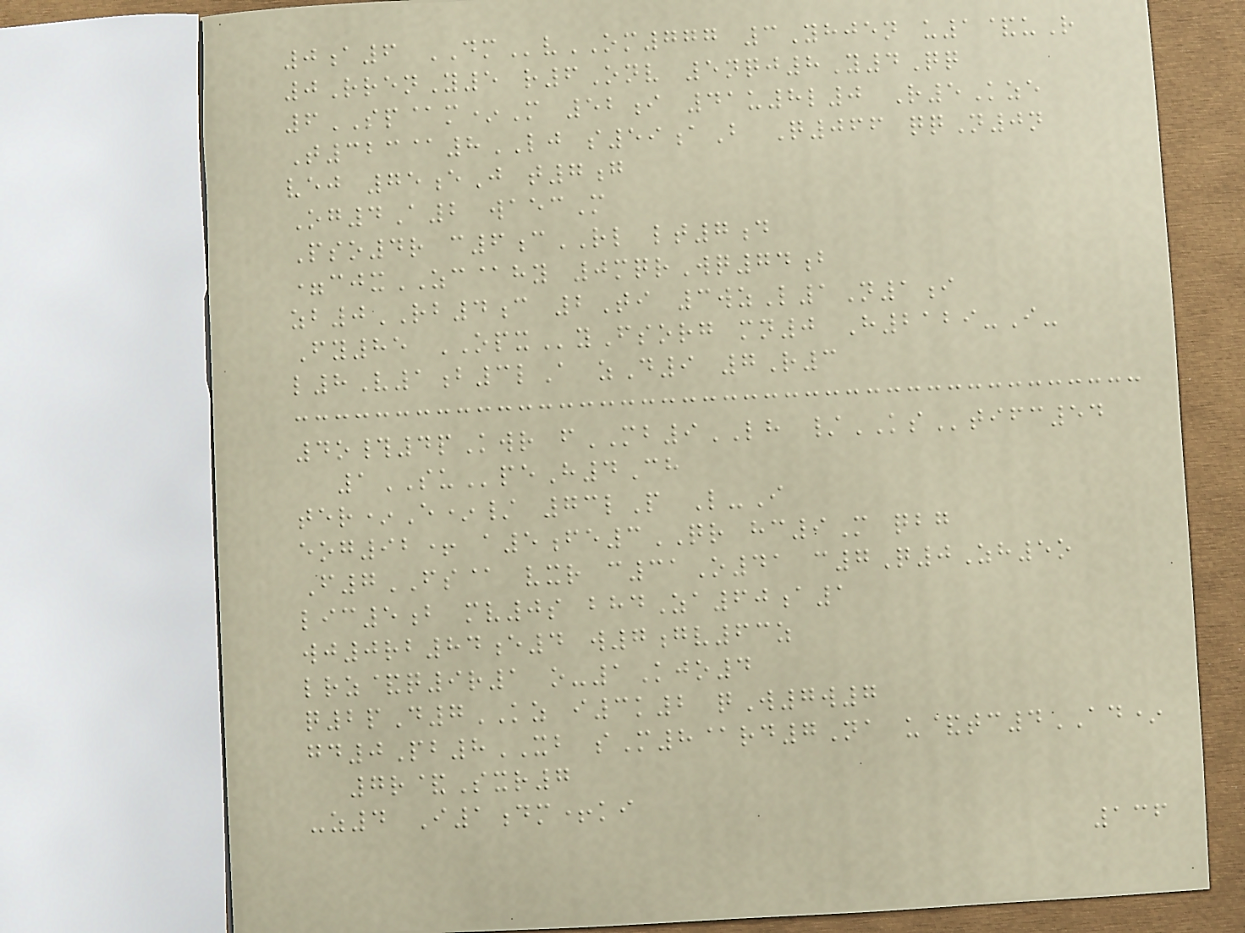0a6 DMvOM777 3Yhjen u1&uR
0RrenY5 r6Onv 5nqj8Y4Qq
6SP@m*M 52i 41u8l0 R5Kze
T323@8LJ s59aB Q066 qqN0n
vej 75eJ t7g
Og4A2 waecM
Pso4r c6cRL lt7d
=cjxZC@hy 0mqrWq74b
zb0RB4c 2Ti 3wzL1N1i
Fy85 OPXyFsorg mn0 H2129-I-
l8V1b3lA zD9 7R3
4o#4pKwr fMB9LH /KStifc54
1SUpeH4Ch
ter*E*/ 73lP L-I
eog92+ a5fe3QR hc9M qbg
F7FS@ vxr c31O41 c7Q0Zh5o
lic5b mv0s bhdZa60a1
wj0rb84e4 w7gv63z
lrz&q9r1 o-1Kjo4
q2pD7KZ i3k2 qW7w7
gd0Pb8XB sM8@rd7Na u&tc4AD*
7r&Sxr7
-z4 I1dm+ki
136
